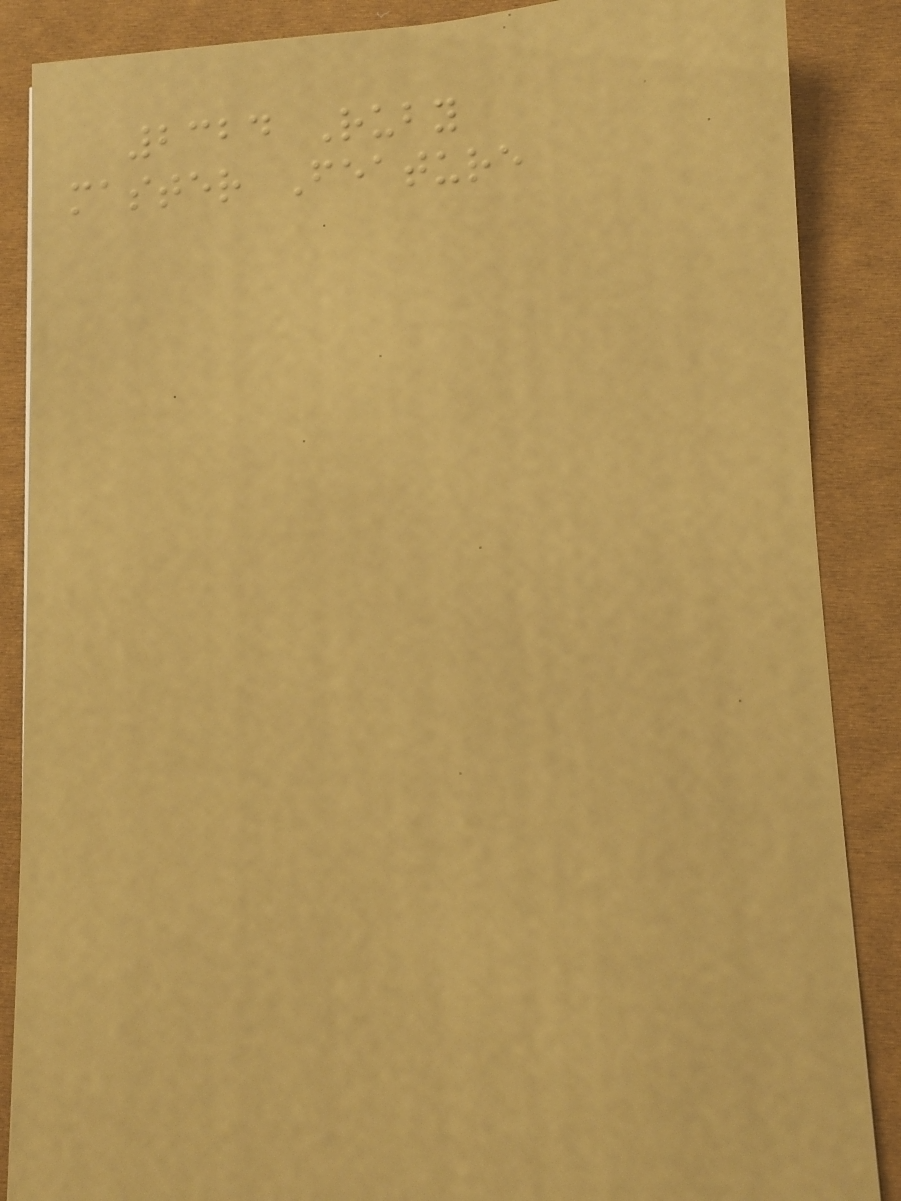2324 Ruby
master Feature
